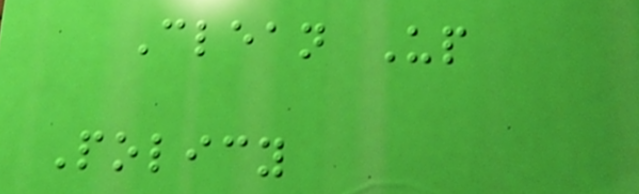Clean Up
Policy
